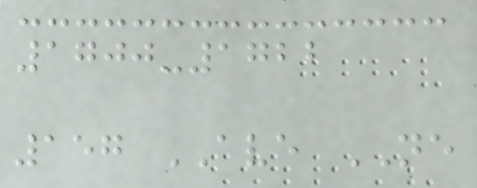1700-1722
157 AVE NE
